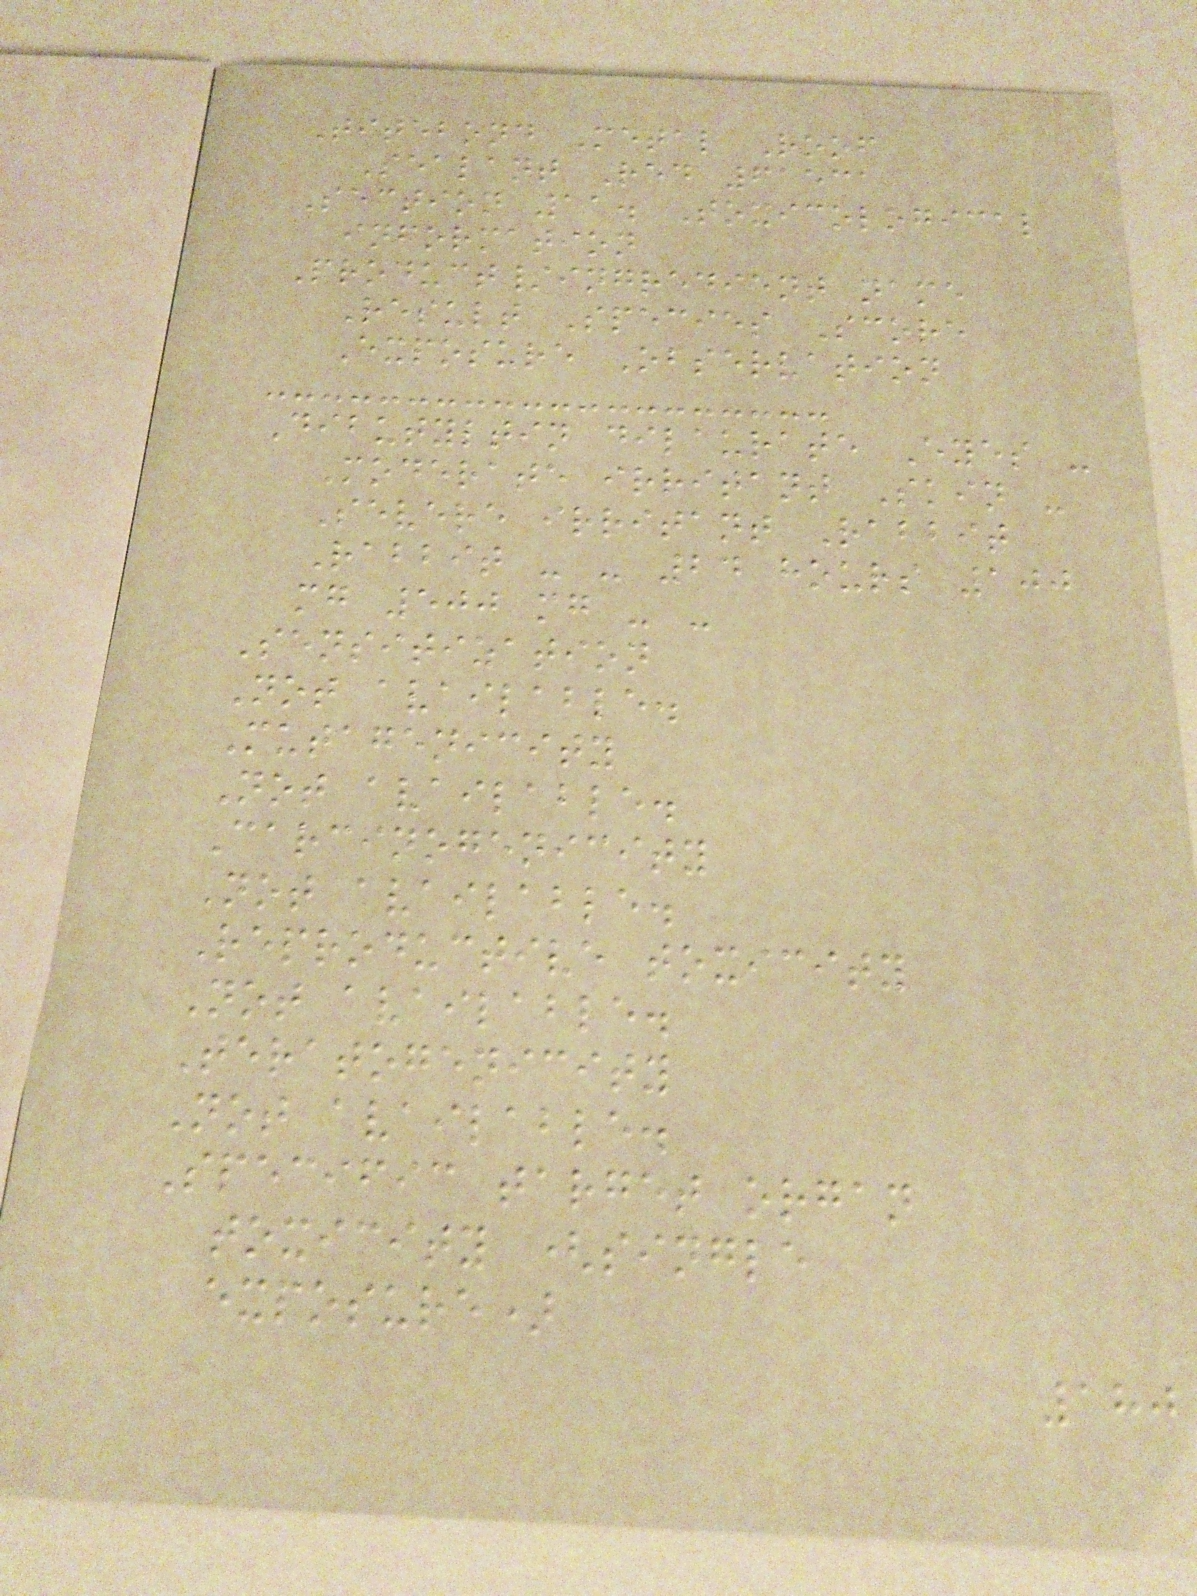Titebond Metal Roof
Sealant Red 61531
Section 11. Toxicological
information
Product/ingredient name
Result Species Score
Exposure Observation
Dibutyltin dilaurate Eyes -
Moderate irritant Skin -
Severe irritant Rabbit
Rabbit - - 24 hours 100
mg 500 mg - -
Sensitization
Not available.
Mutagenicity
Not available.
Carcinogenicity
Not available.
Reproductive toxicity
Not available.
Teratogenicity
Not available.
Specific target organ
toxicity (single
exposure)
180
